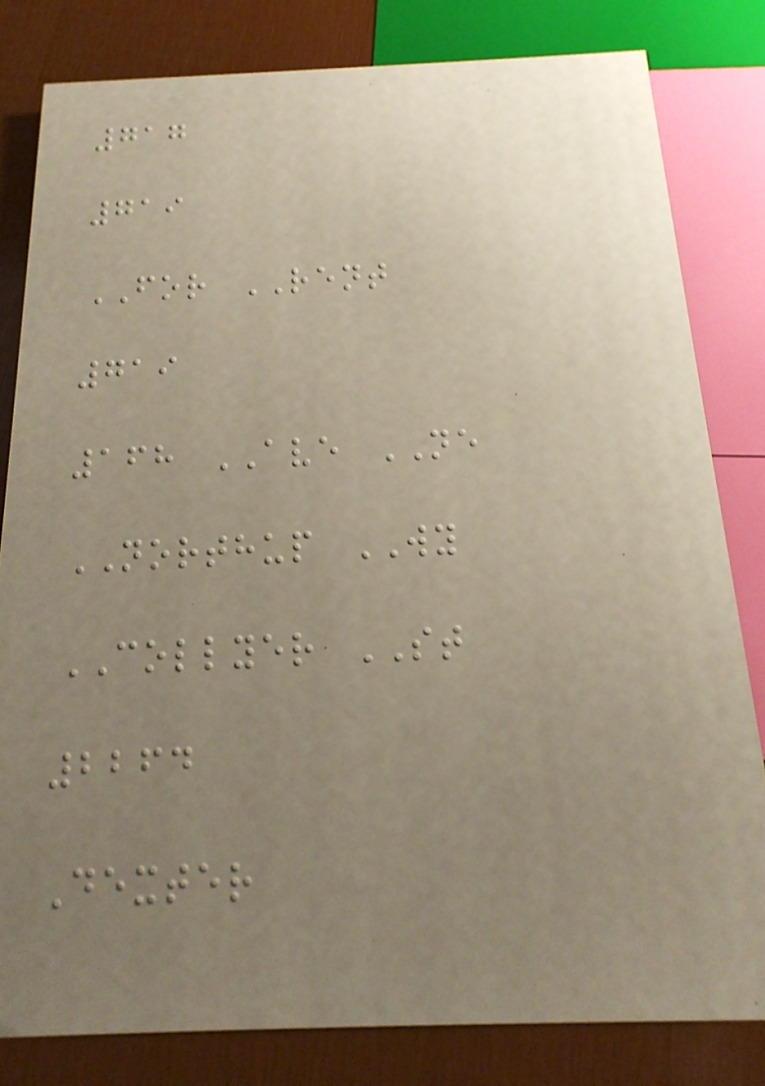717
719
FOR RENT
719
168 AVE NE
NORTHUP WY
COLLYER ST
2264
Dexter
